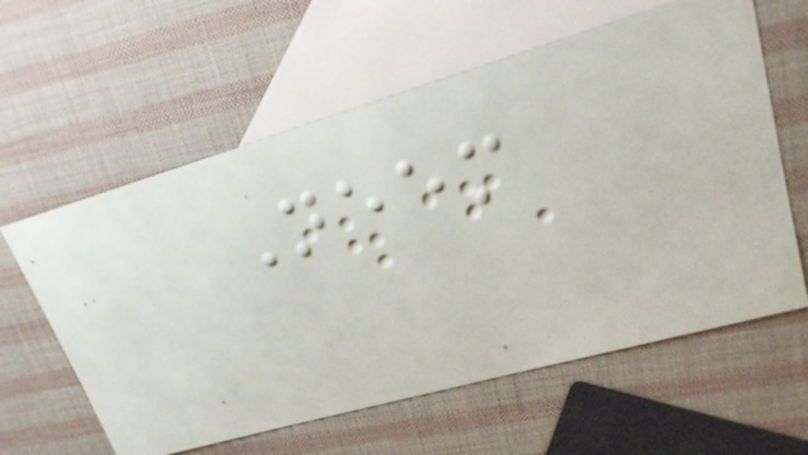Neem
